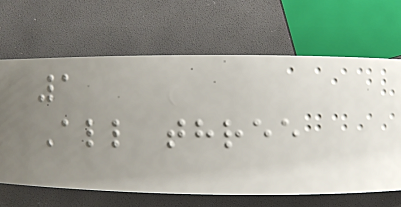1
All three
